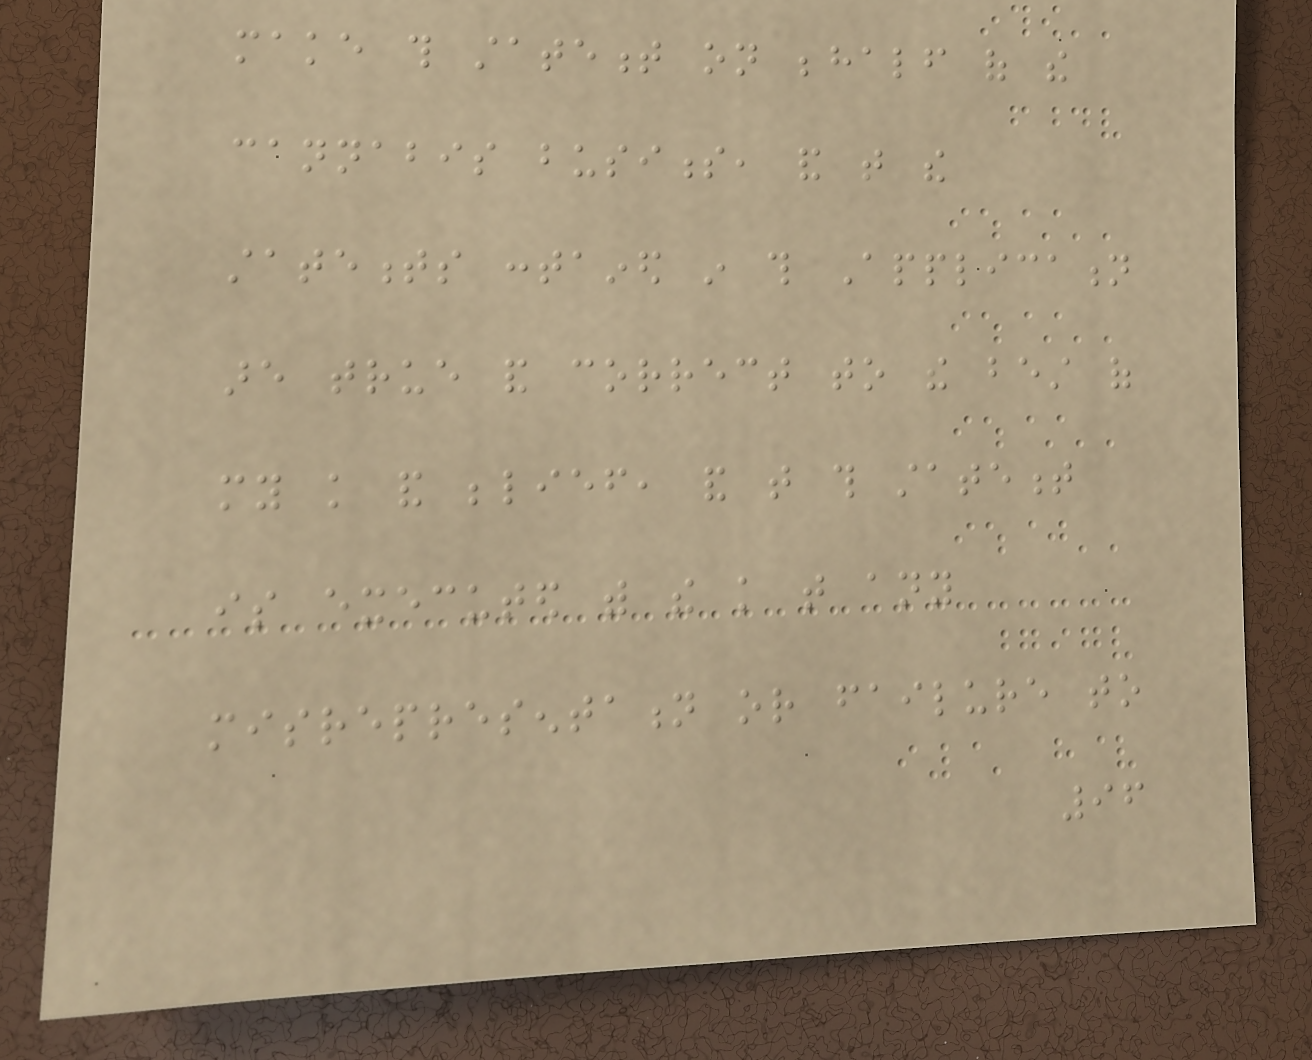make this statement on behalf of the
cannabis business, and that the
statements contained in this Application
are true and correct to the best of
my knowledge and belief, and that this statement
is executed with the knowledge that any
misrepresentation or failure to
96
